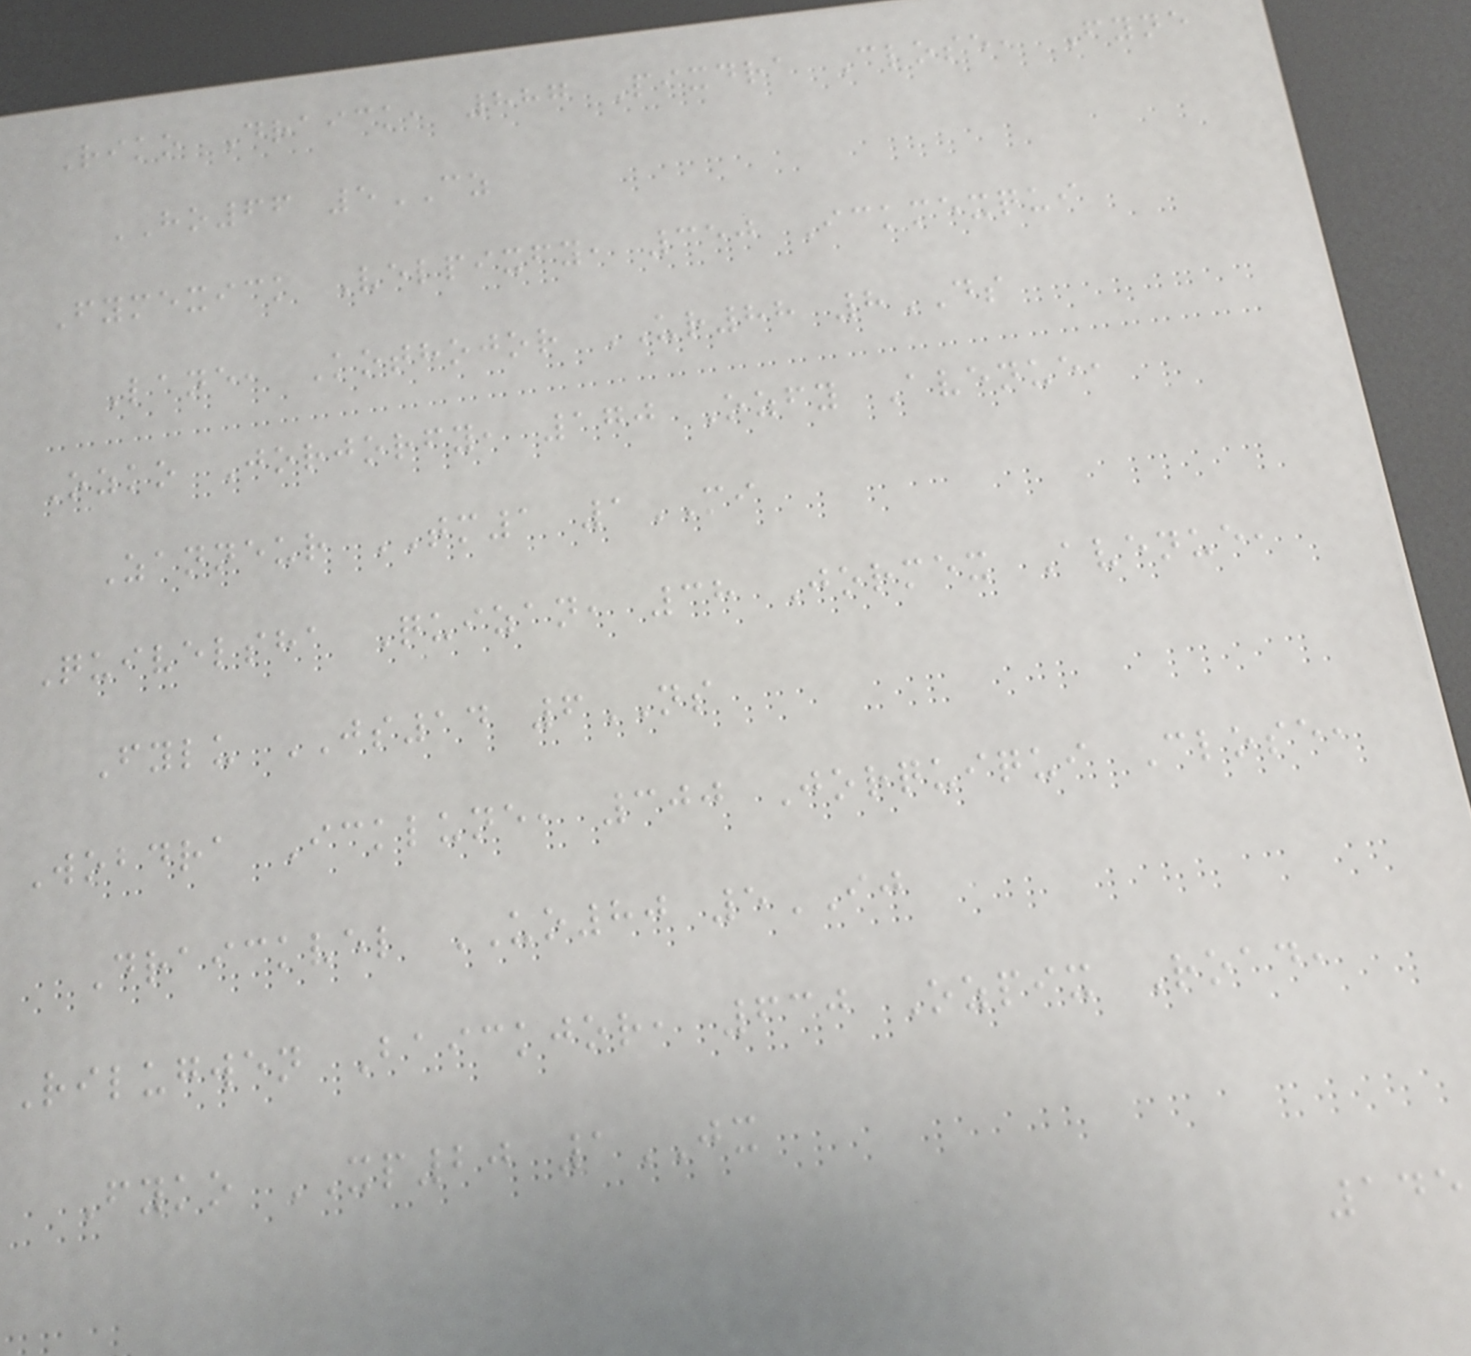Riko Draick, 887 Pixdra Close, Fyne
HO66 5CZ
Fymexick Velpixfy, 350 Ickmexqui
Lane, Kothojor UR88 8DS
Ozko Jorjorfy, 170 Ozfy Avenue,
Zanneur TM1 1MI
Quivelsha Quizan, 38 Jormex Avenue,
Fylu JS14 6NS
Wobdra Icklune, 300 Jorquiqui Close,
Draickvel UO80 5IJ
Rilugwen Baickjor, 630 Ozpix Road,
Fyko XP20 1JX
145
